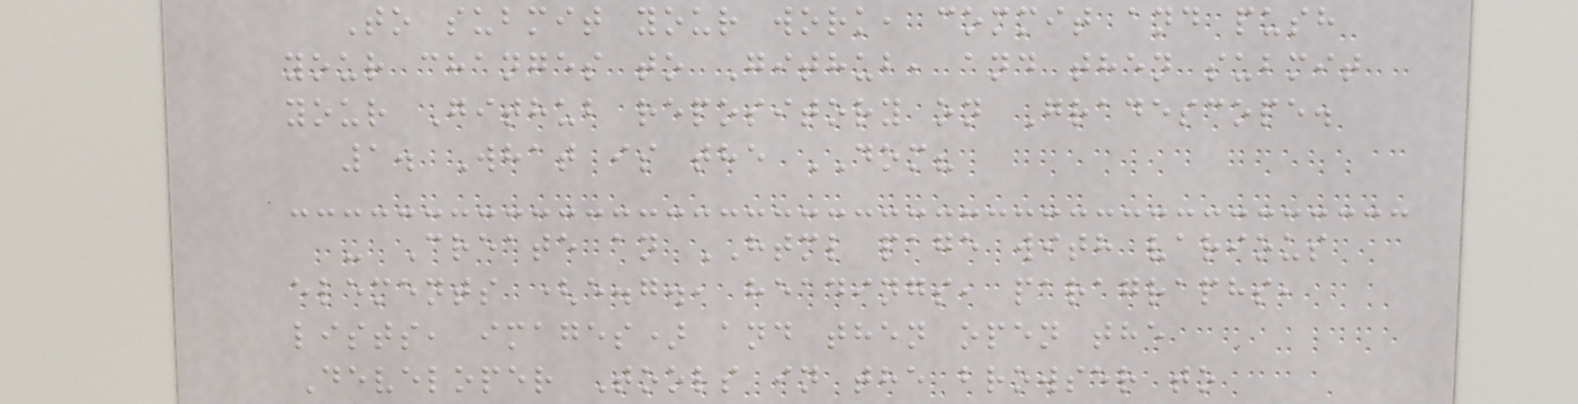To submit your work, commit and push
your changes to Github, and then submit
your Github repository on Gradescope.
1. What is the DOM?
- Create an HTML page with various
elements (e.g., headings, paragraphs,
lists, images) and then open the
Developer Tools in the browser to
